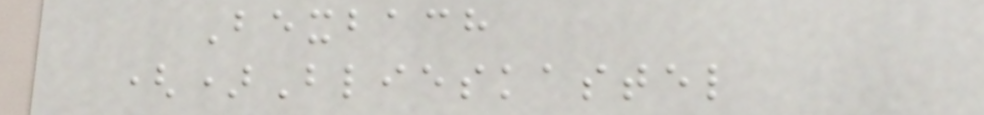Bexbach
()Blieskastel
